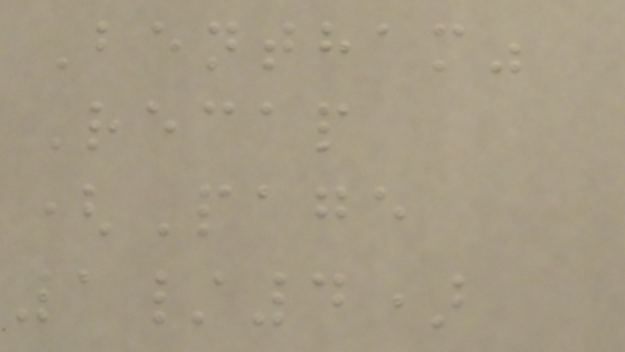Bentham"
Recap
(Page
1/4)
